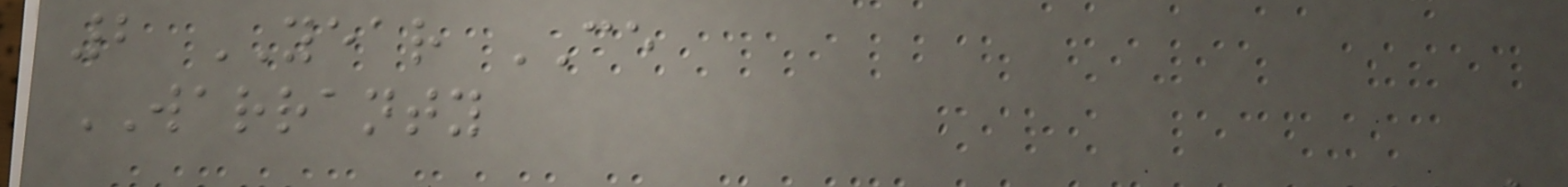2 YEAR CE
WARRANTY
